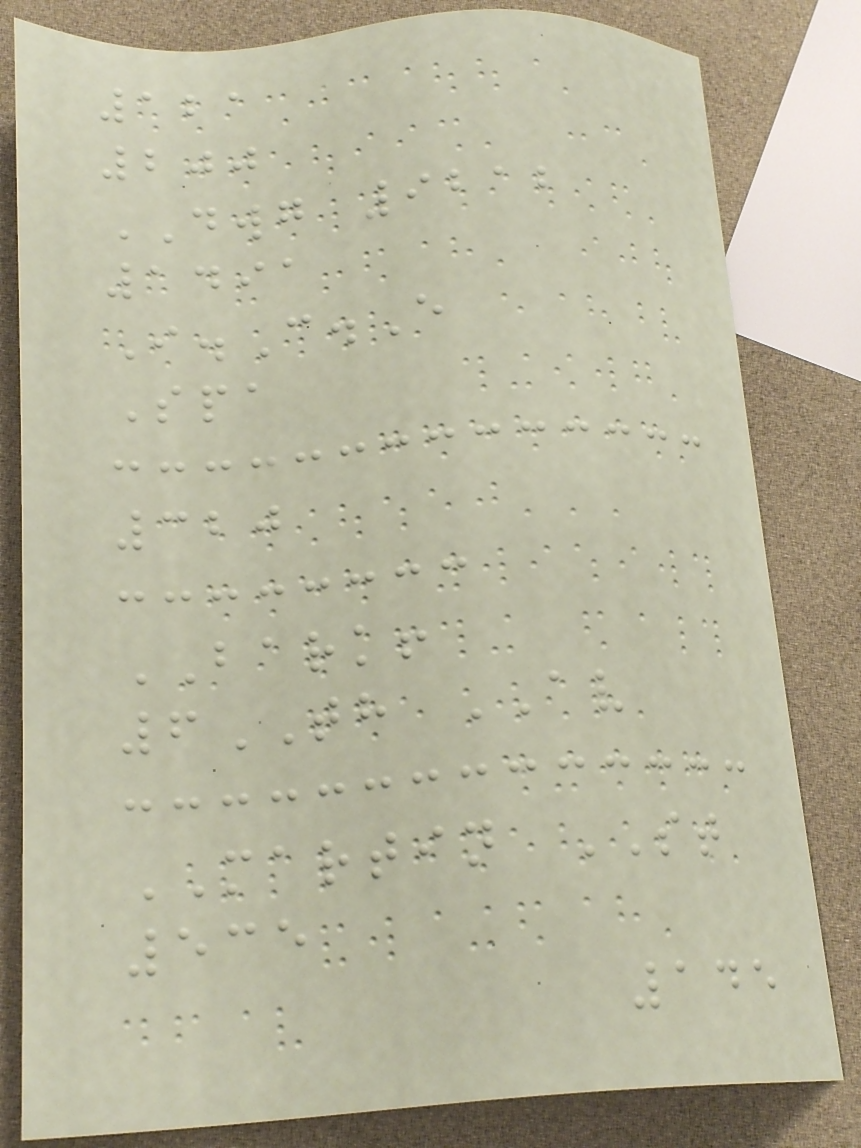121
200
DWG 9212
1491
I.C.E
Spa
320
BARK!
6TH AV
MARTIN ST
535
145
